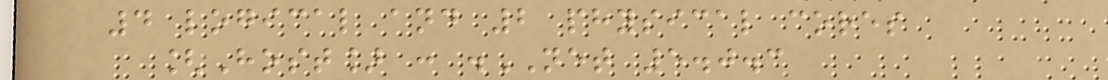4 logical and 2 physical cores
[Host] : .NET 5.0.3
